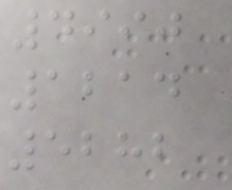4990
1214
5282
